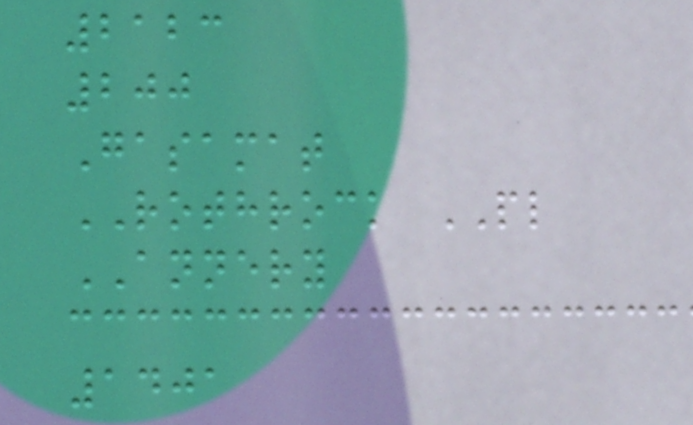2123
200
Gasamat
ROTHROCK PL
ANNERY
1401
